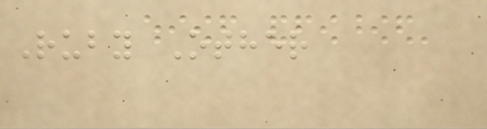Ruby Other
